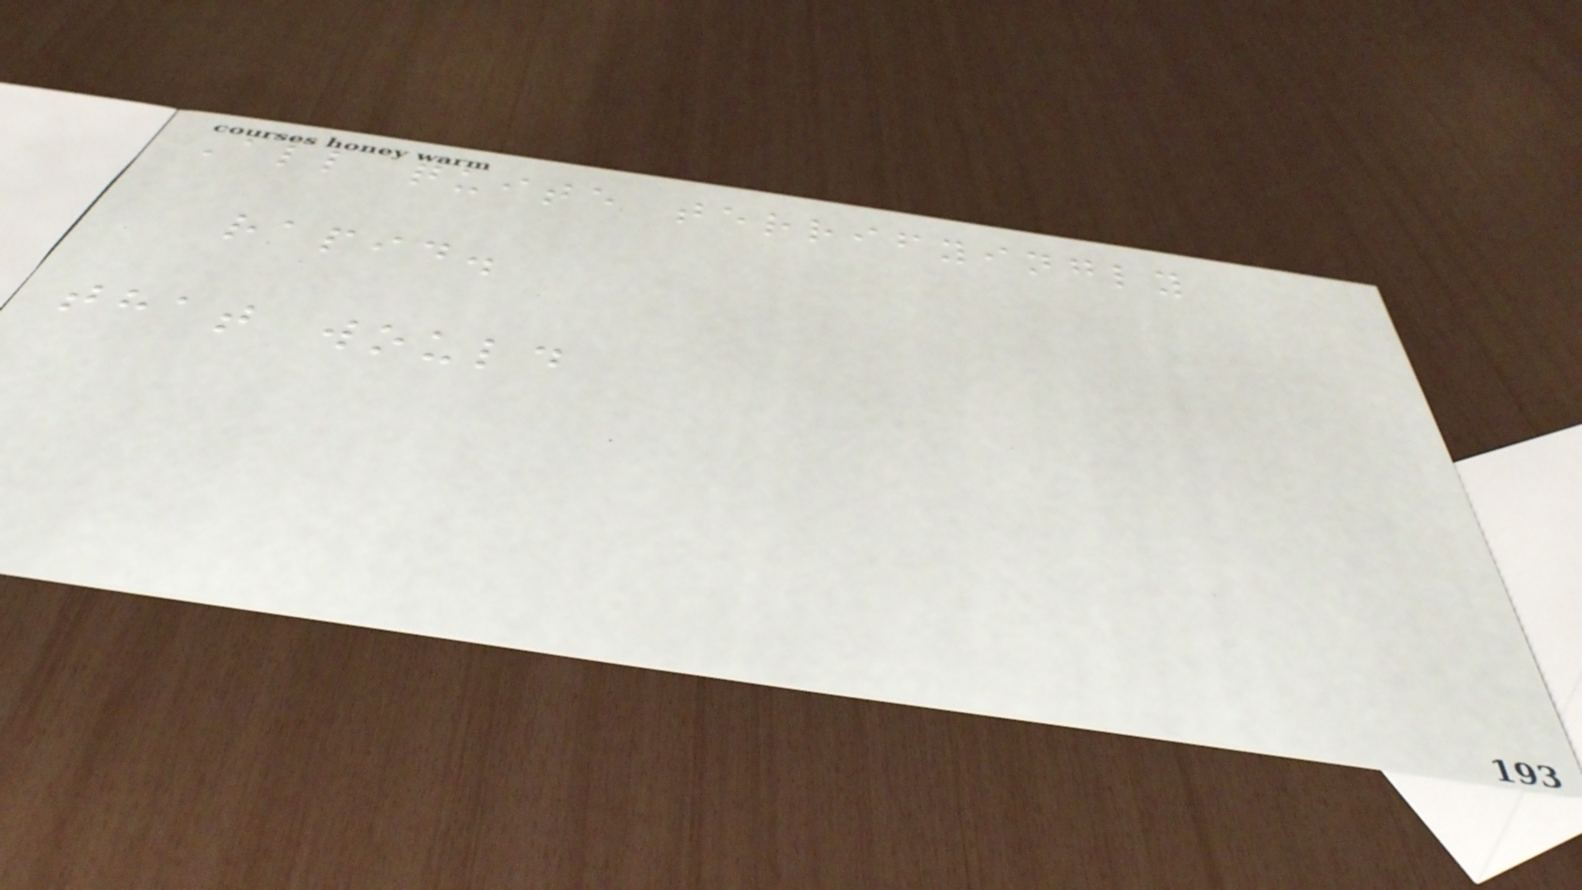All quite terrifyingly
rapid.
that would
